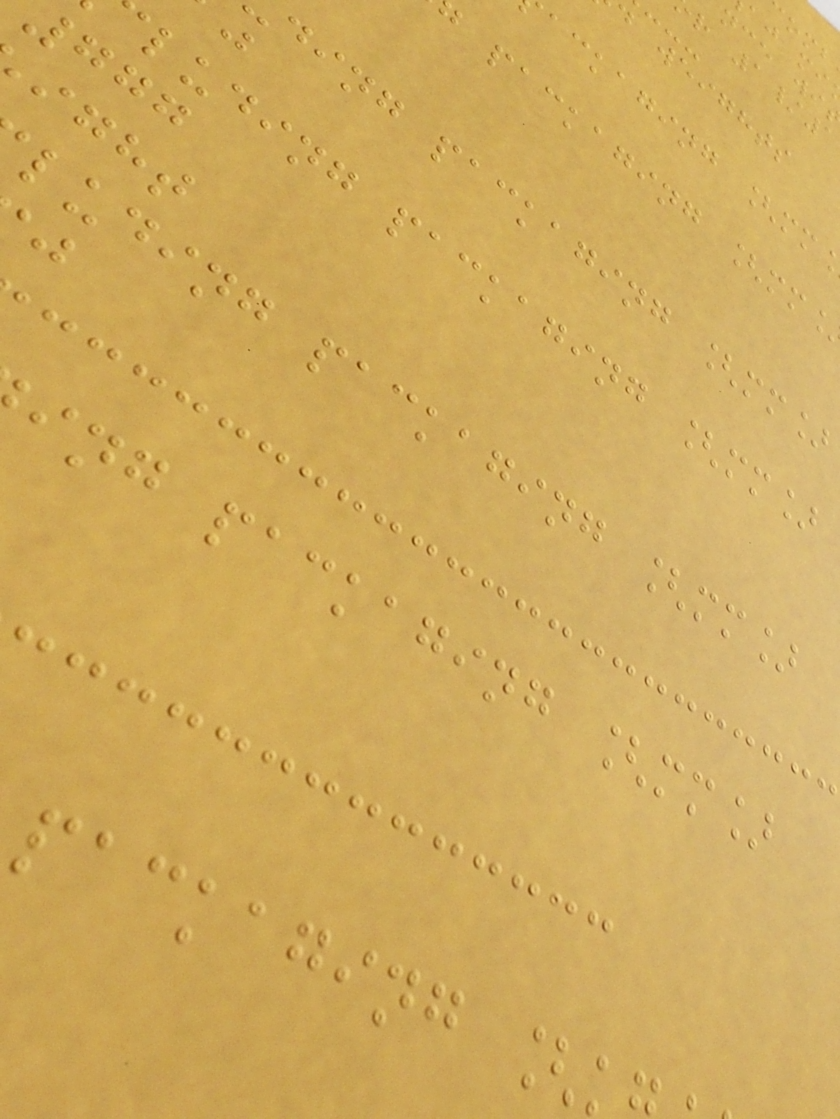r 1/1
d weights
ackaging [mm
packaging [mm
ding packaging [mm]
luding packaging [mm]
777
ight
luding packaging [mm]
ing packaging [mm]
packaging [
